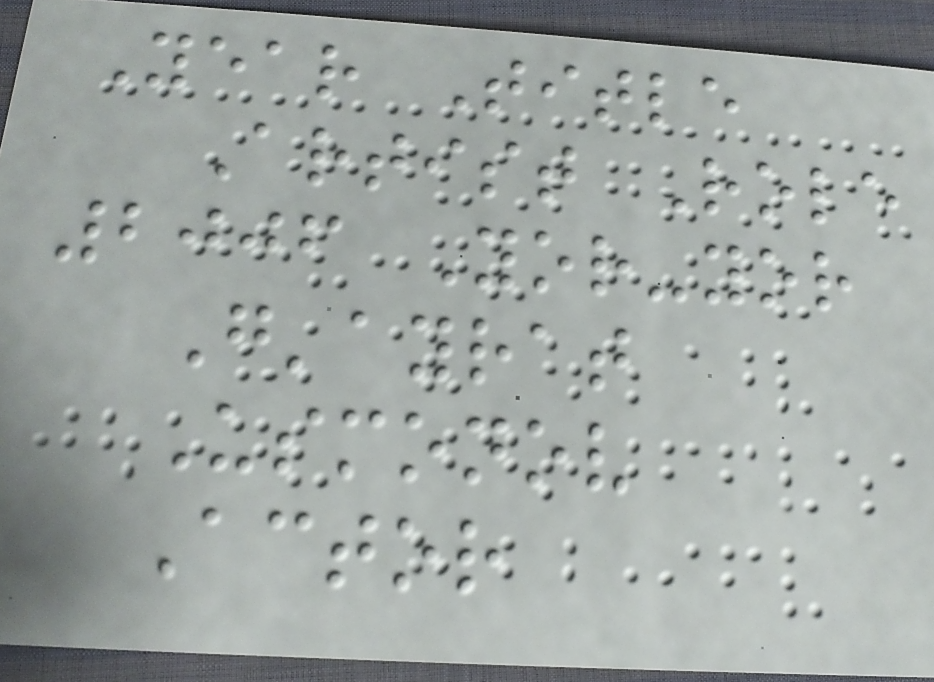Year Title
Artist Role
2006 Yor-yor
G'ayrat
Usmonov
Actor
